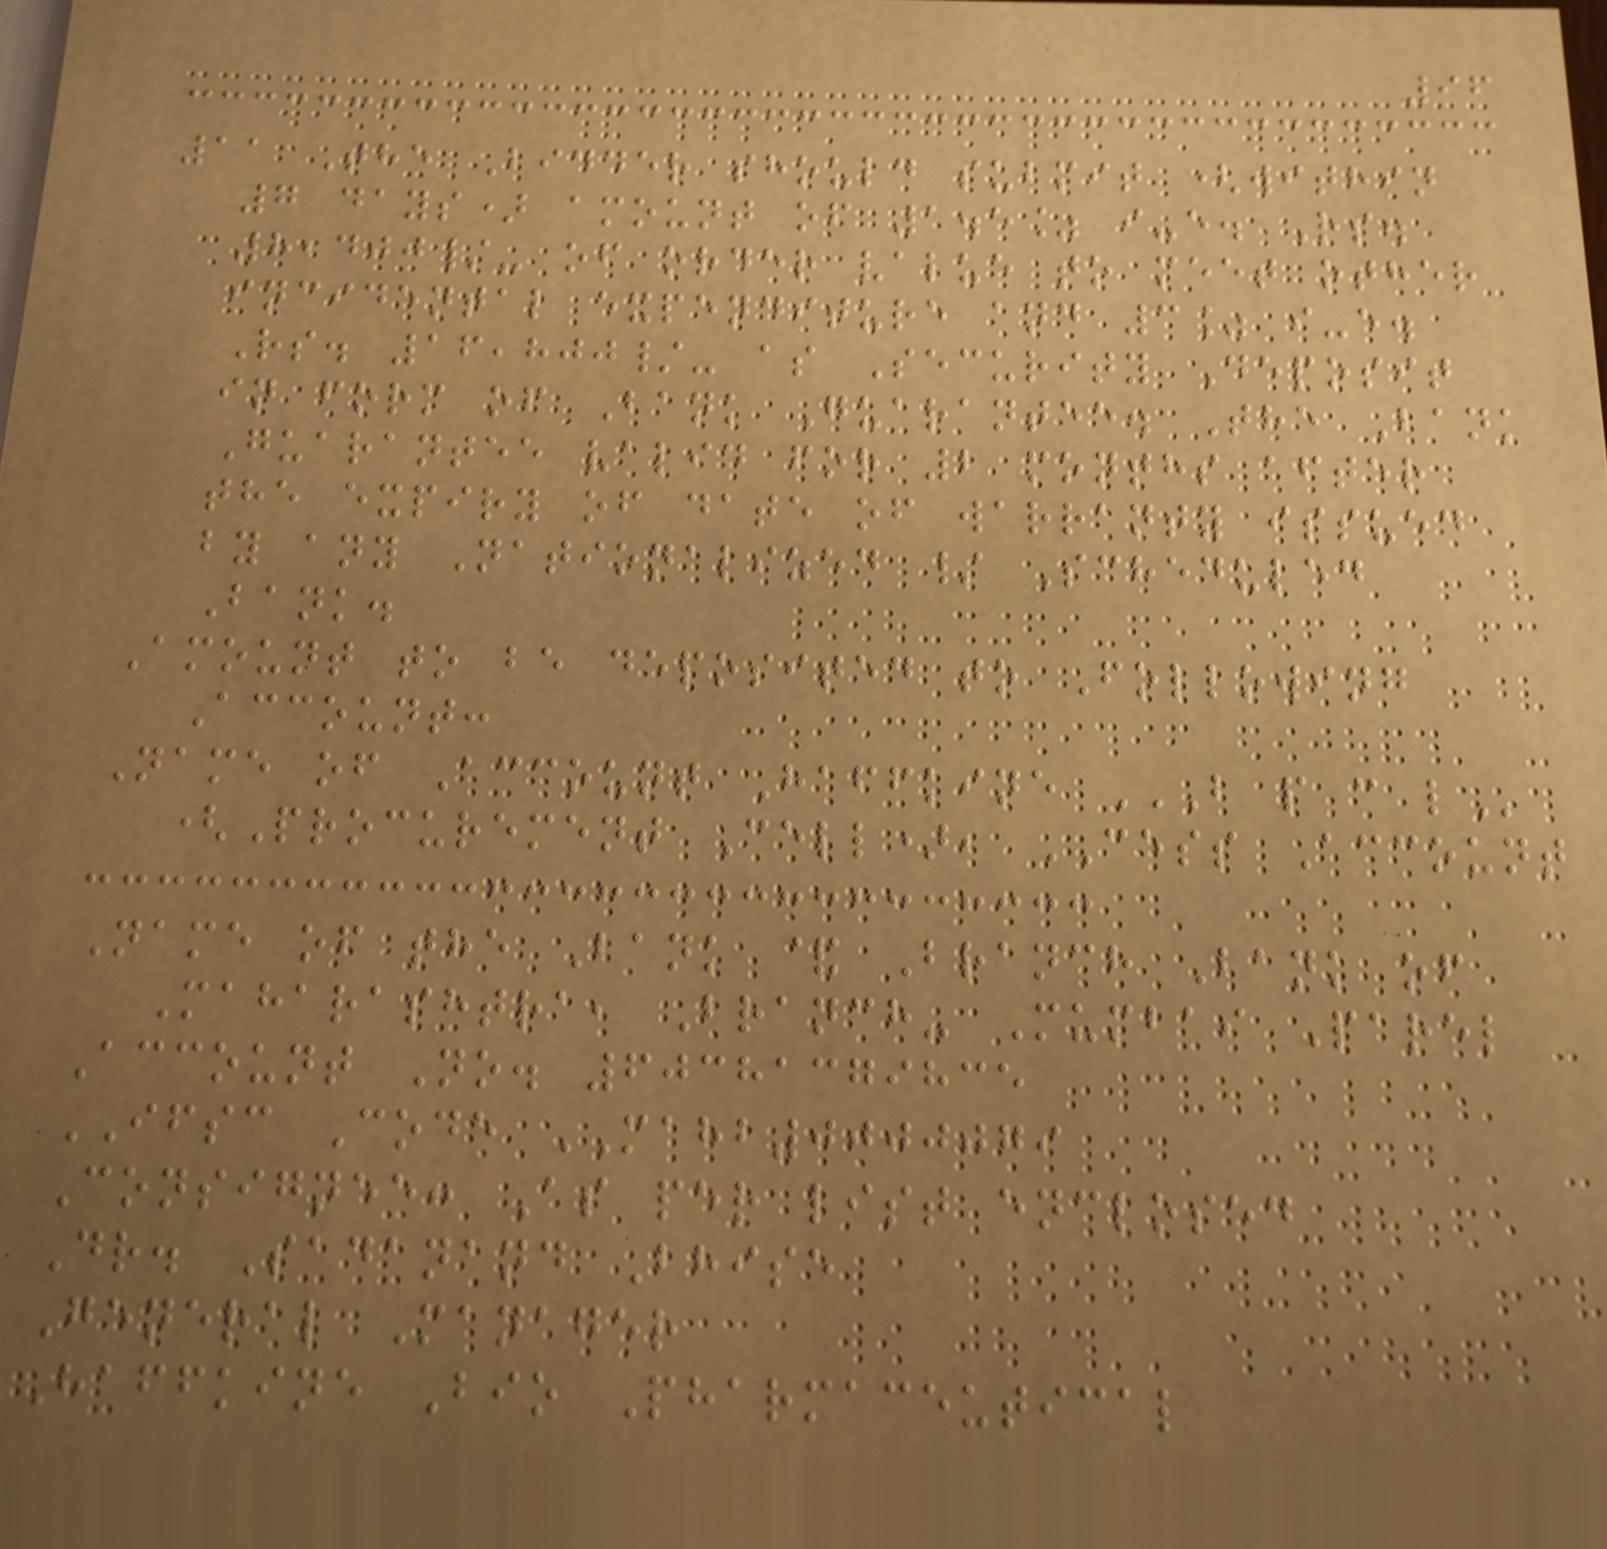96
11 The Bidder should submit (within
7 days) amount of 1.5% i-e. Rs.
8,400/- of order value to meet other
incidental expenditure and 3% i-e.
Rs. 16,800/- as Security Deposit
in form of Bank Guarantee. The Bank
Guarantee valid for 2 months after
the expiry of date of warranty issued
by any Nationalized / Scheduled
Bank.
Amount to be deposited to Following
Account:
Name of Account Haffkine B P C L
(Procurement Cell), CESS Account
Name of the Bank & Branch Bank of
Maharashtra, Branch- Mumbai Parel
Account No. 60381379835
IFSC Code MAHB0000079
Consignee: As per list enclosed
Dr. Sadanand Bhise
General Manager
Haffkine Bio Pharmaceutical
